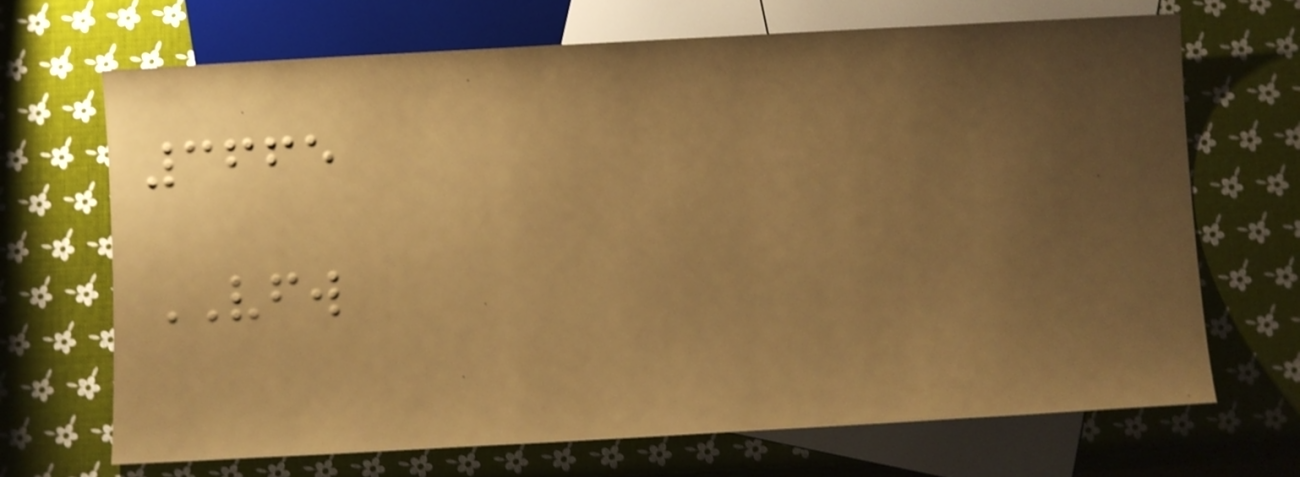3665
VFW
